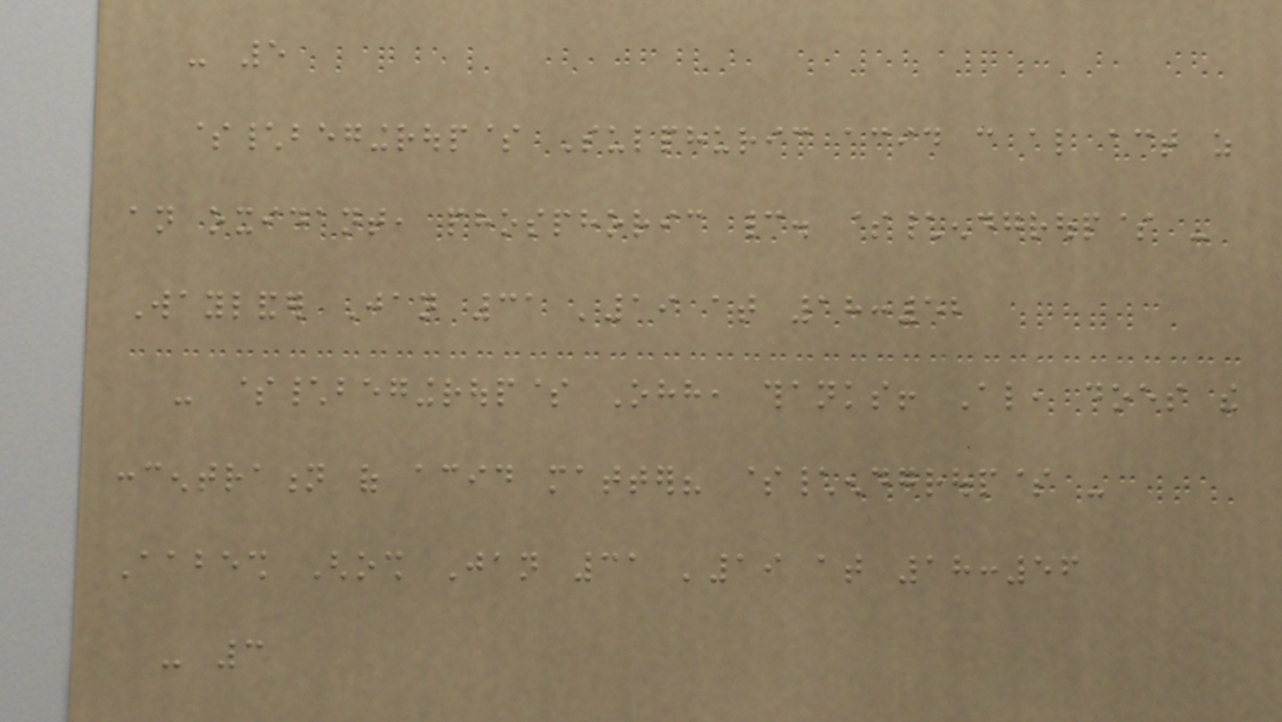- 5
$\begingroup$ Sulphuric acid can also act as
an oxidant, phosphoric cannot. $\endgroup$ -
Waylander Jan 31 '19 at 18:52
- $\begingroup$ Ohh, thanks! Also, does the
concentration of acid matter? $\endgroup$ -
Aabesh Ghosh Jan 31 '19 at 18:56
- 3
